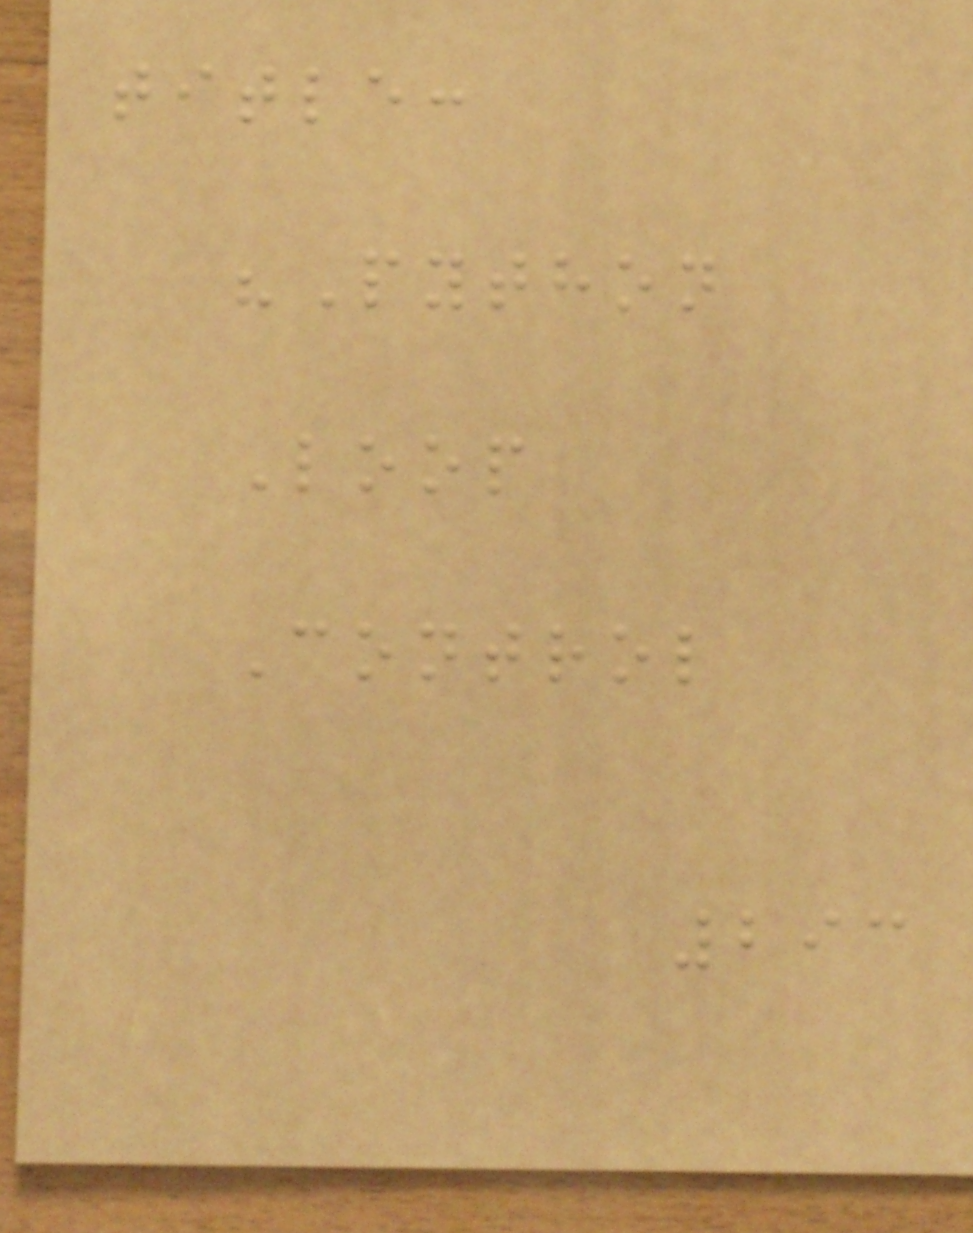title:
"Python
Loop
Control
293
